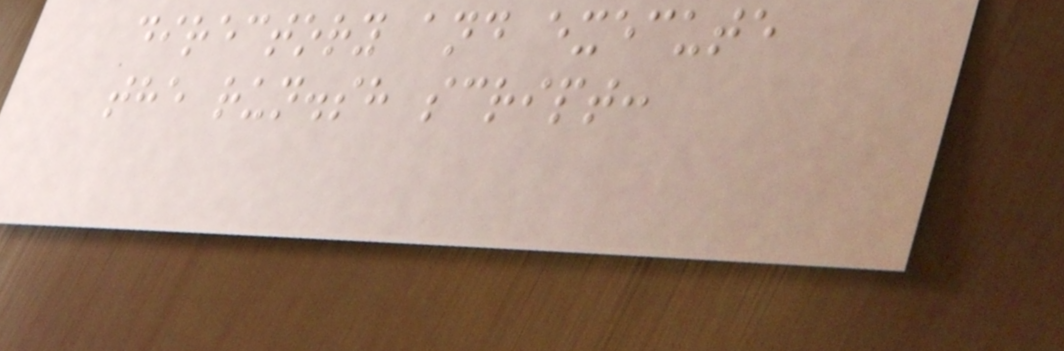directory and execute
the run.sh script:
